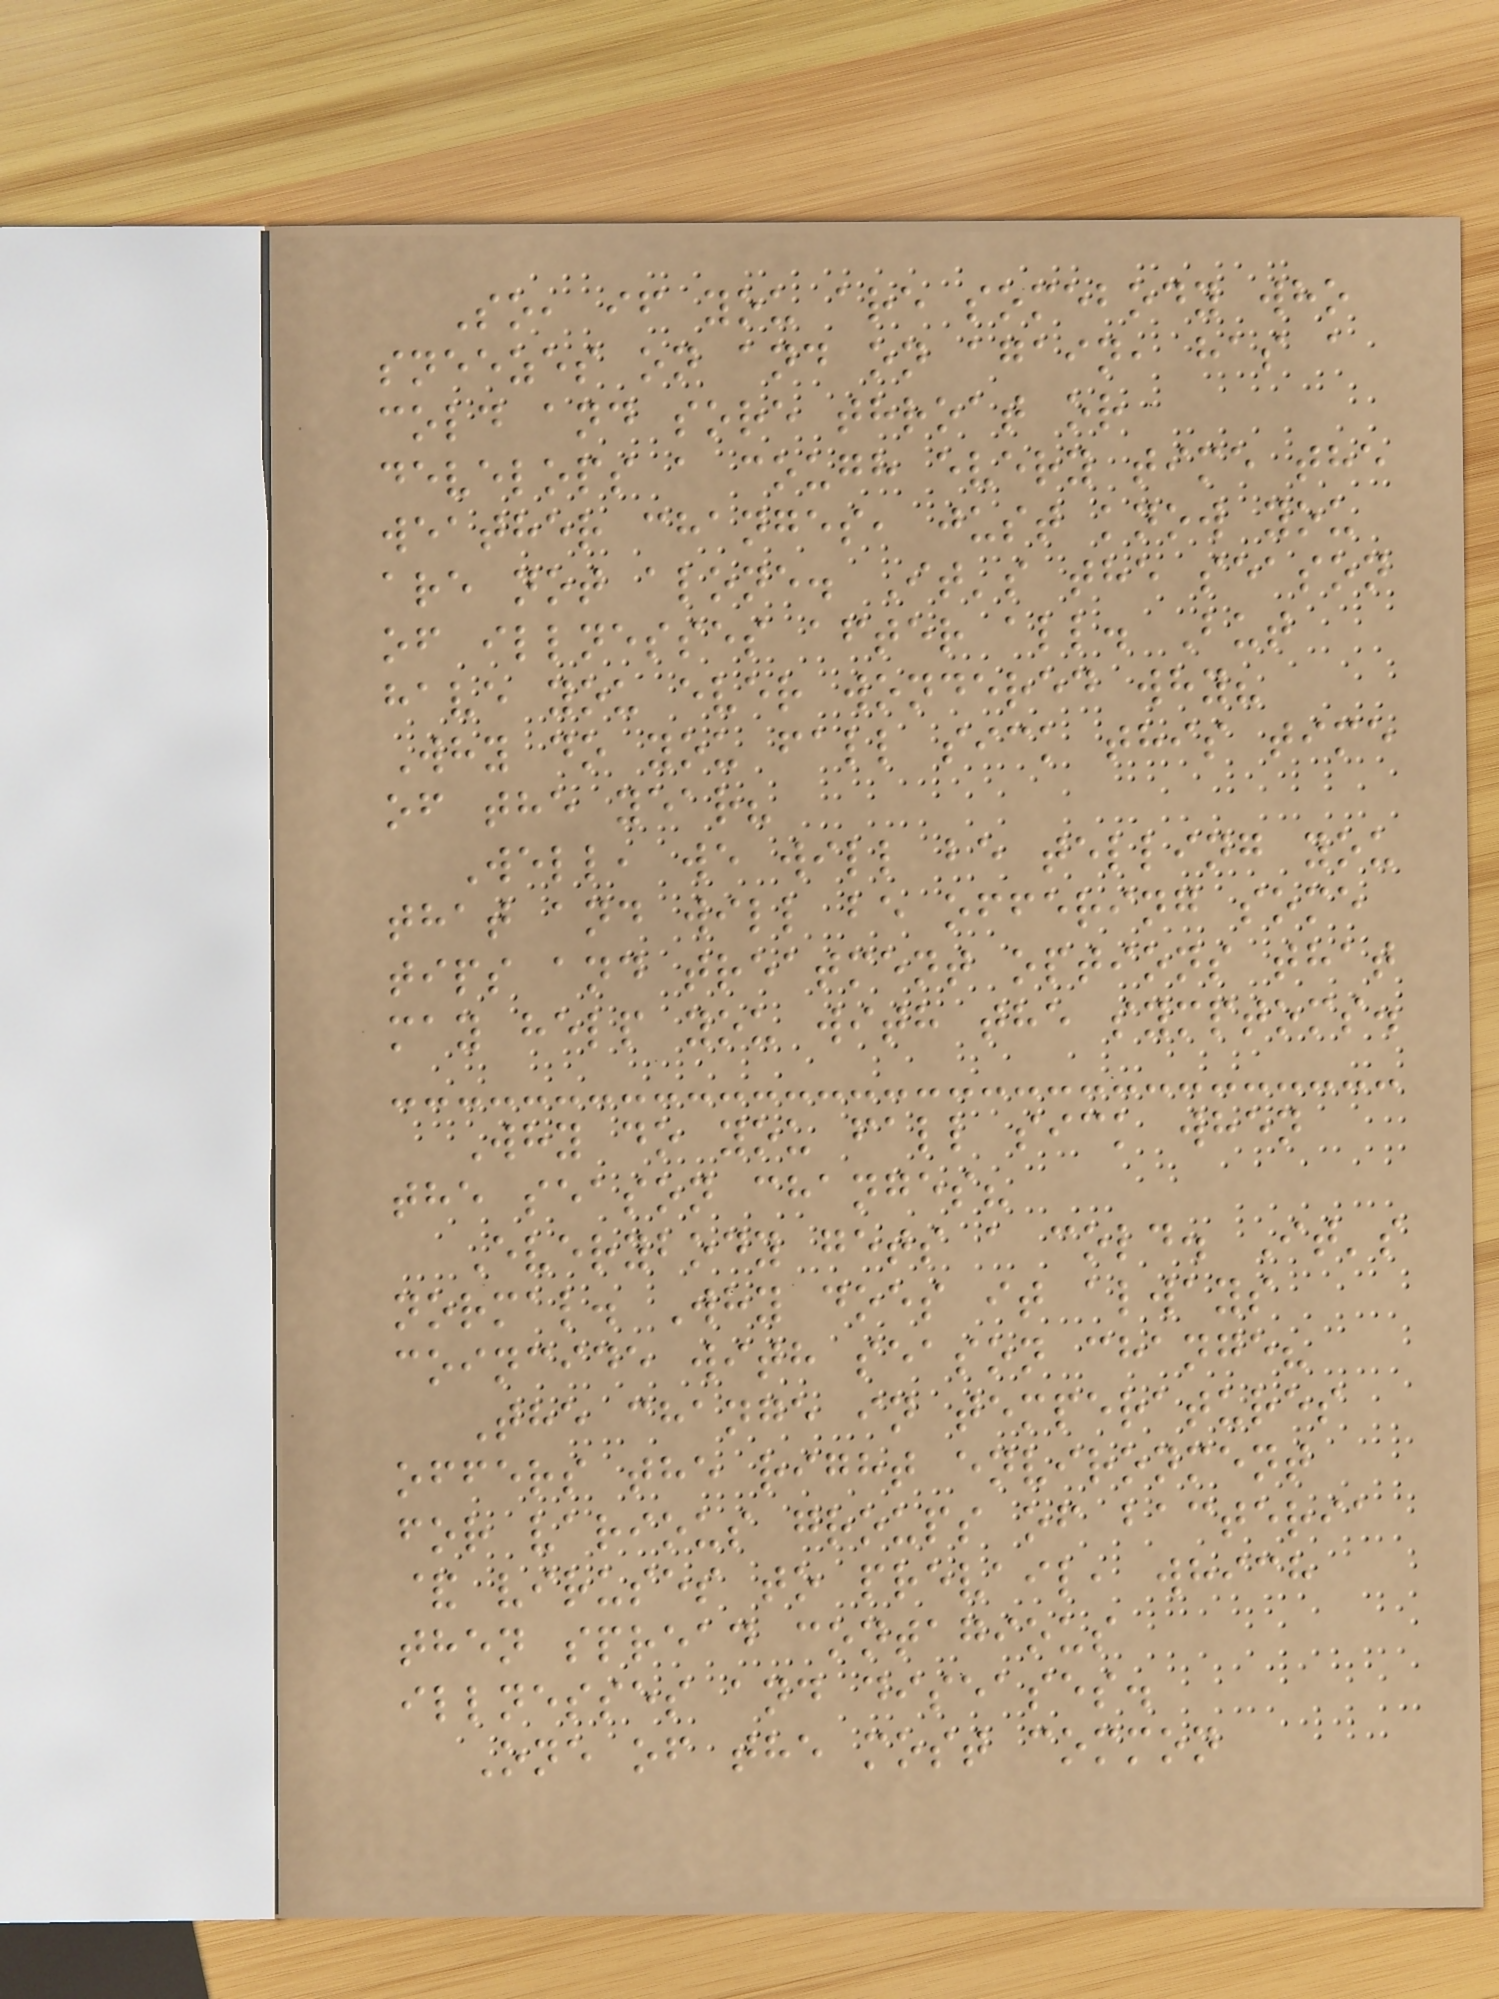So, if you are somebody who
sneezes on and on again, has a
cold and sore throat or
develops a cough every time the
weather changes, just know you
are not alone. It's the season
of illnesses after all. But
have you ever wondered why?
Why do you fall sick this time
of the year?
Well, we will be telling you
that and will be offering some
tips and treatment options that
may help you with the symptoms.
Why do you fall sick when
the season changes?
Everybody gets a cold. It's
normal. Why does it always
coincide with season change?
The change in temperatures
offers the right environment
for various groups of bacteria
& viruses to prevail, which
then spread contagious
illnesses and diseases.
One of the most common
